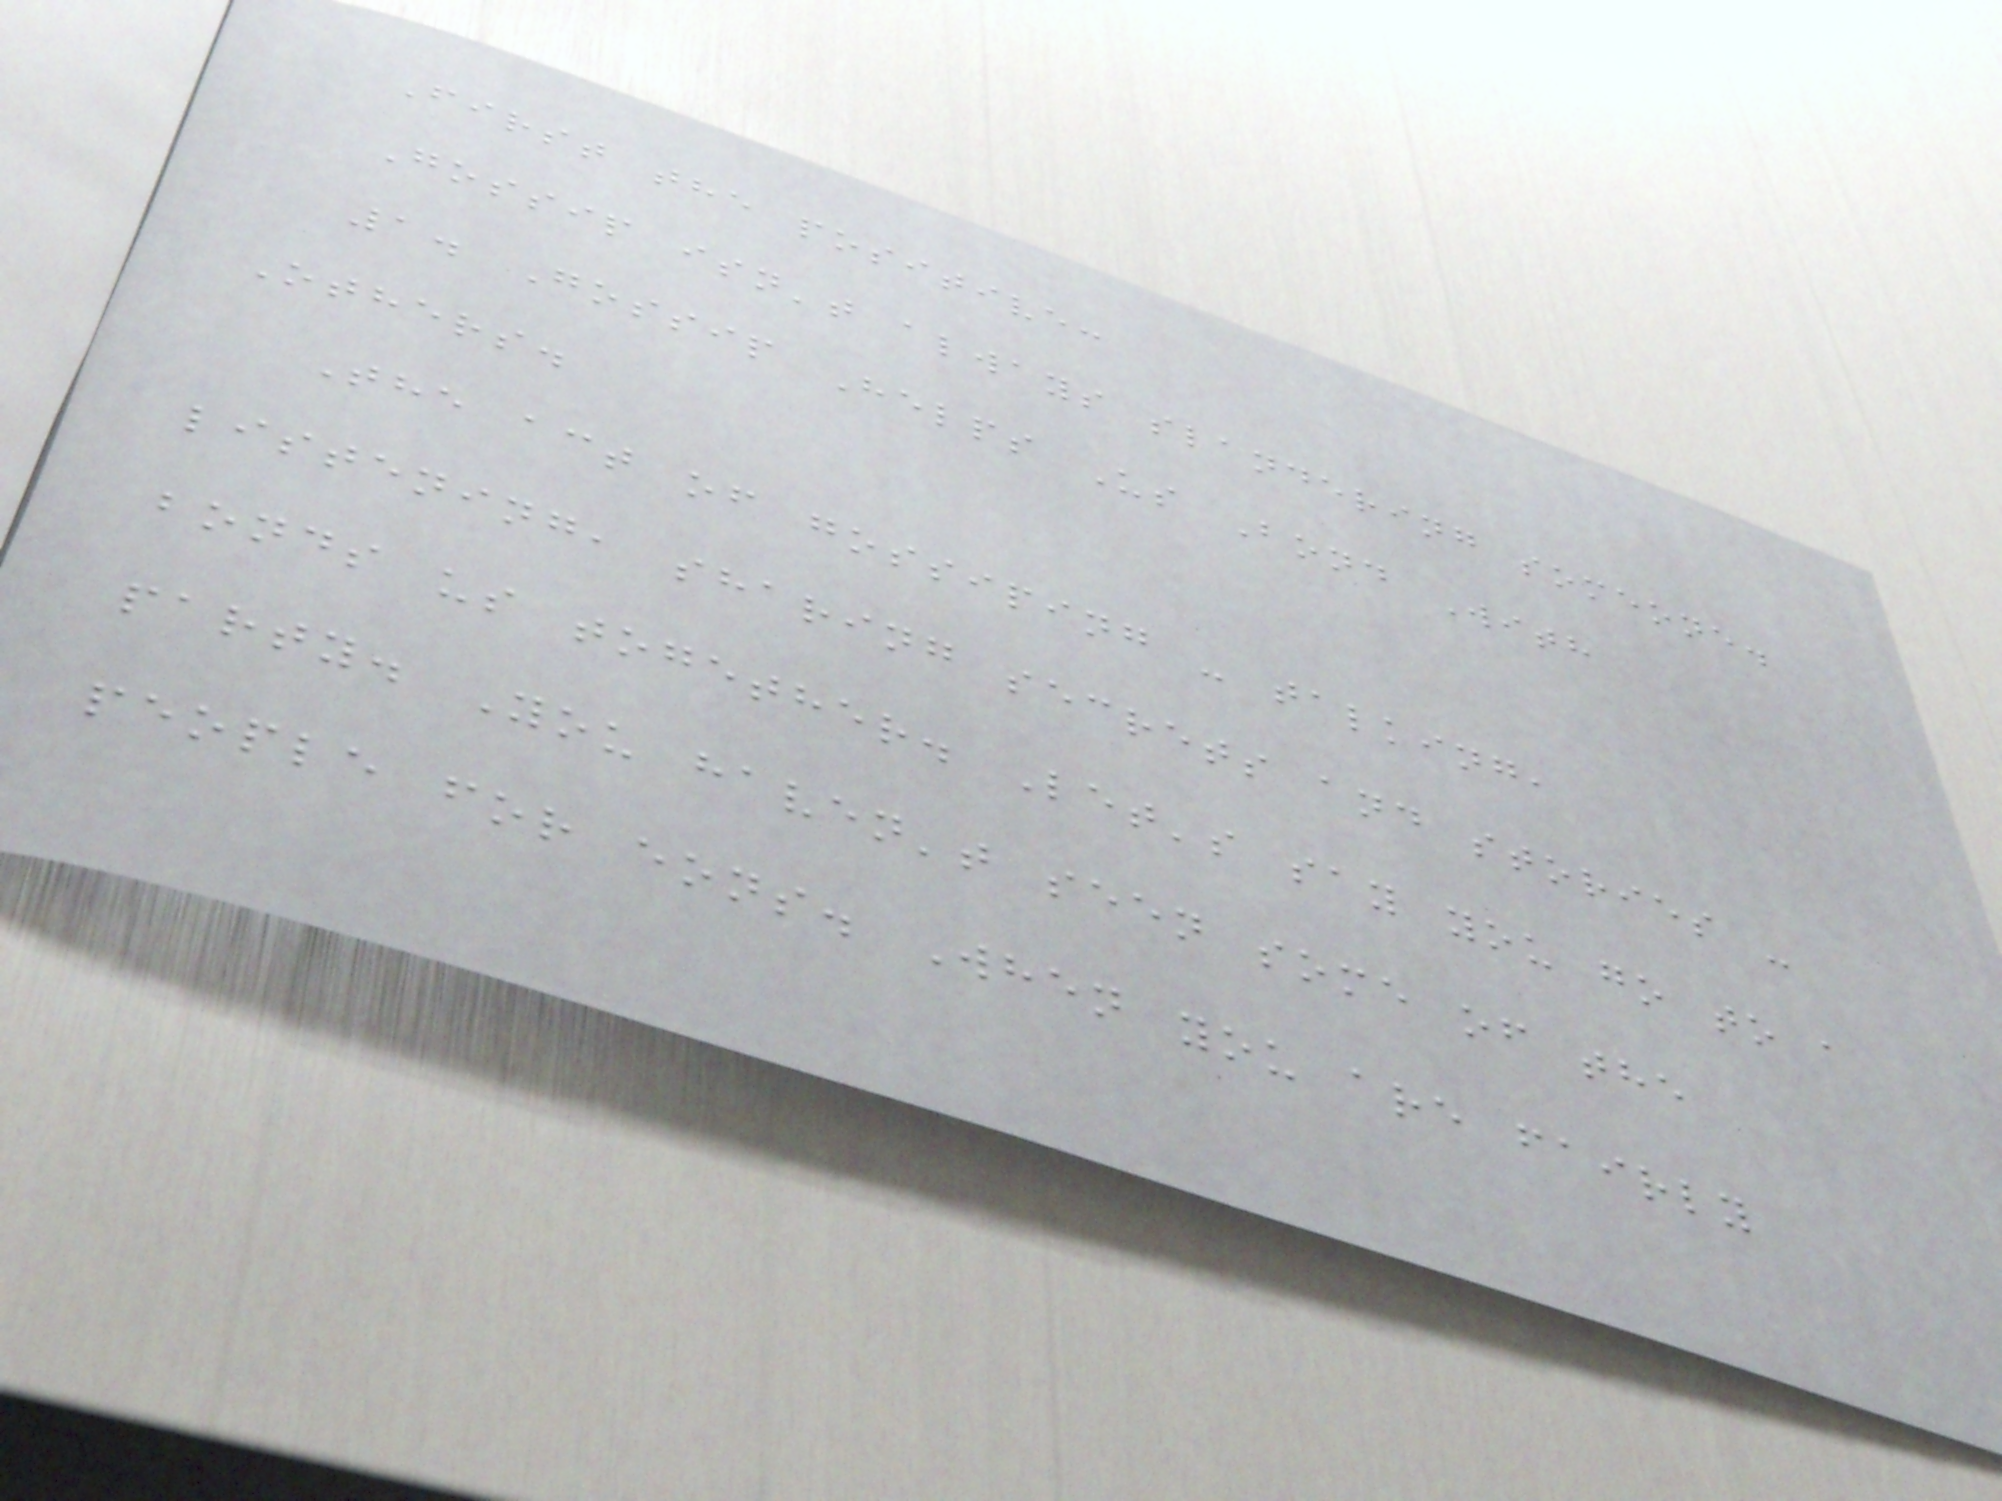First the positive:
Gossip isn't always slandering someone.
1. Gossip Helps Us Bond With
Others.
The act of gossiping - talking,
listening, sharing secrets and stories -
bonds us together. Let's say you go to a
party. You haven't seen some of the
people for eons. When you are fairly
